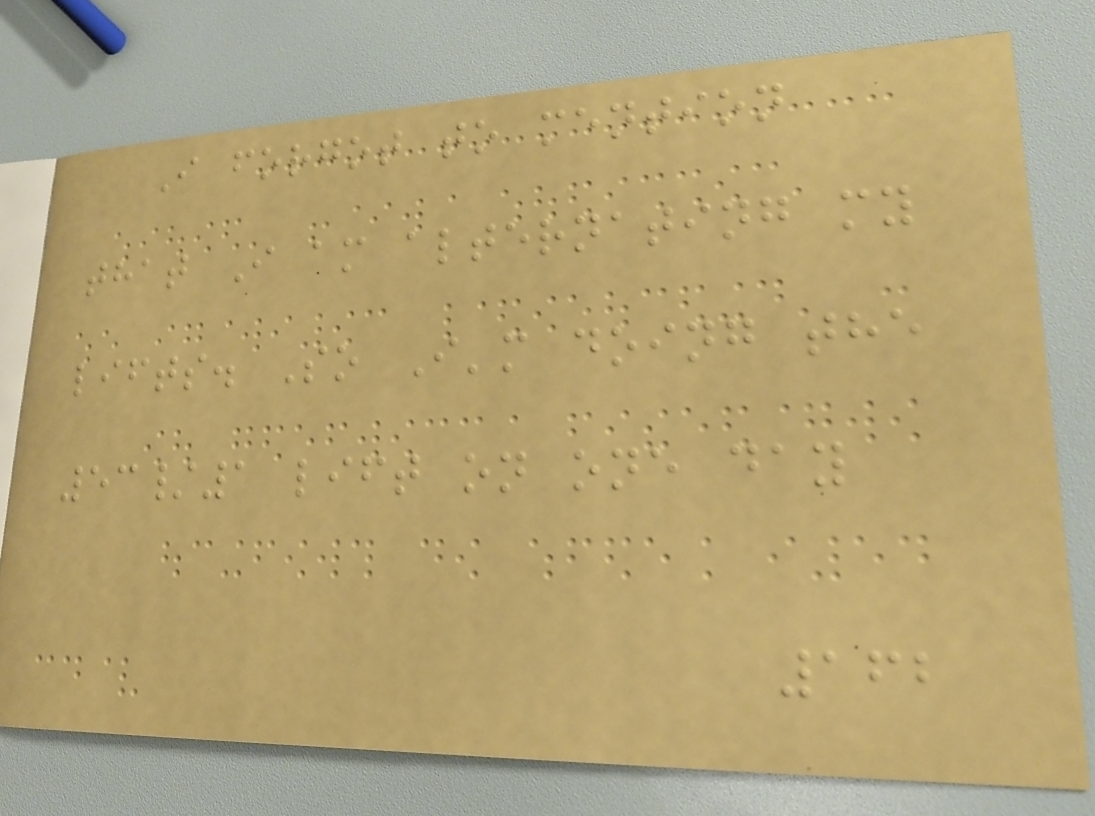I forgot to mention
that I am alternating my
lifts. So I'm doing the
53/1 lift on one day
162
